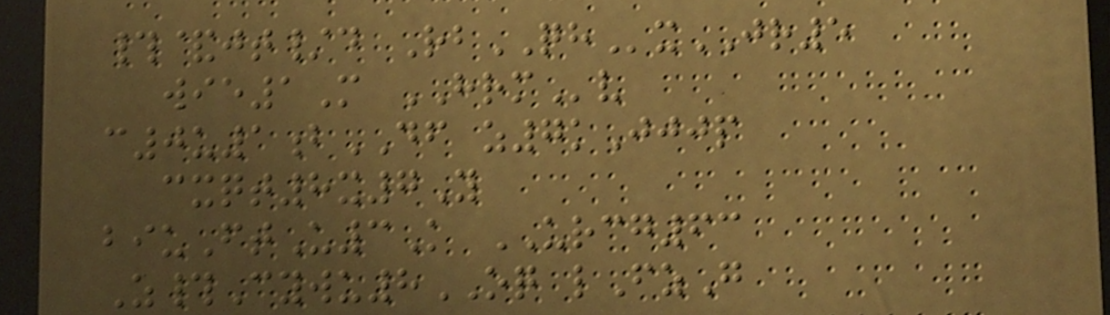#&jt/d RbQHxJR5
wie1M HRMv
c0u1bDF z7kJjjp
cxqt8x7Y
biuFtU3K URCG63
Z#Cywu8OQ lFzG
